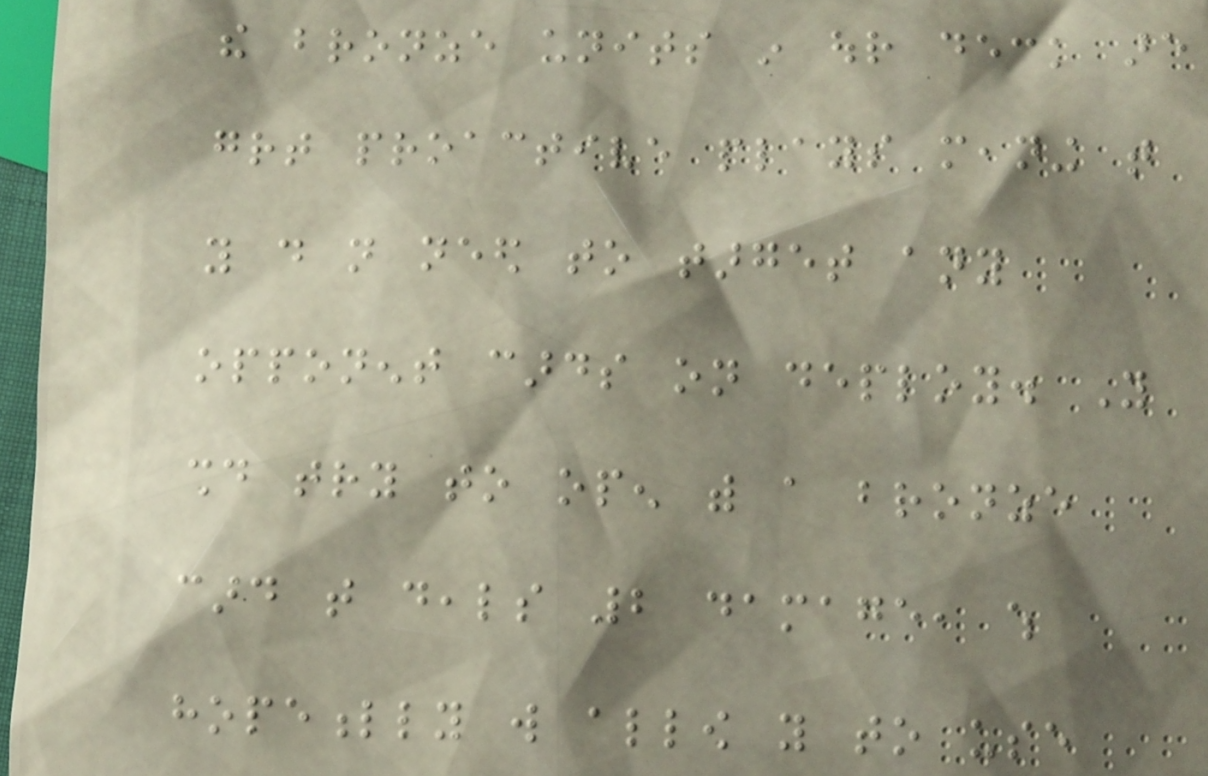the bronze units in our deck are
great proactive plays meaning that
you do not need to target any
opponent cards on deploy. You
should try to open with a bronze
card that deals 2 damage, which
hopefully will allow you to use
